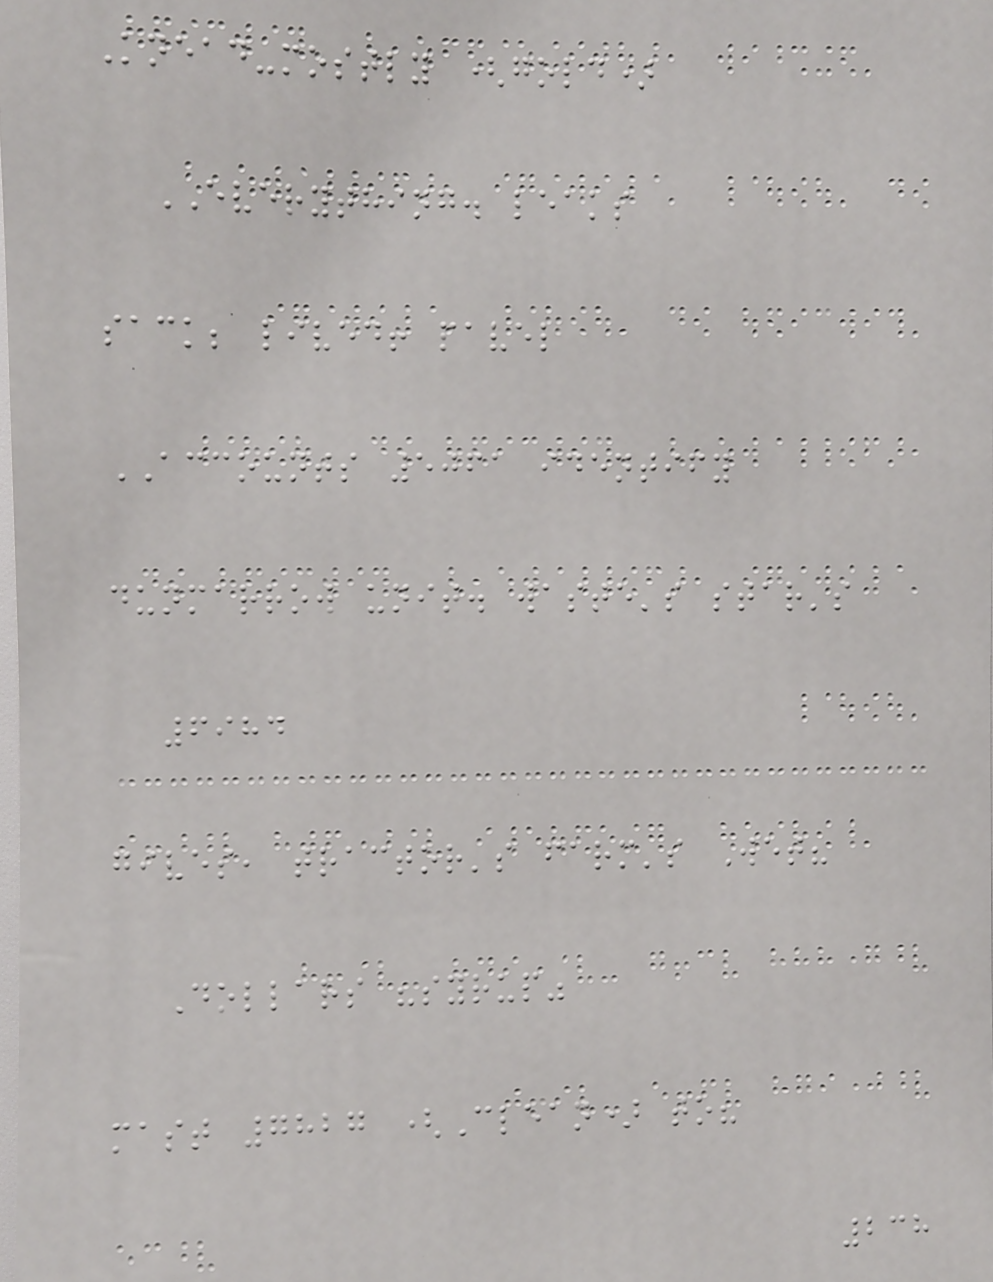Knead-mostly (gold)
EVERYTHING. leaks
sack; lived! pavel
ACCOUNTS 5061 identify
dunmarrow unit. waste's star's
6984
gives, tractor's farm's Wet?
Dollars "syrup"
mast 7827 (Clean) to?
238
